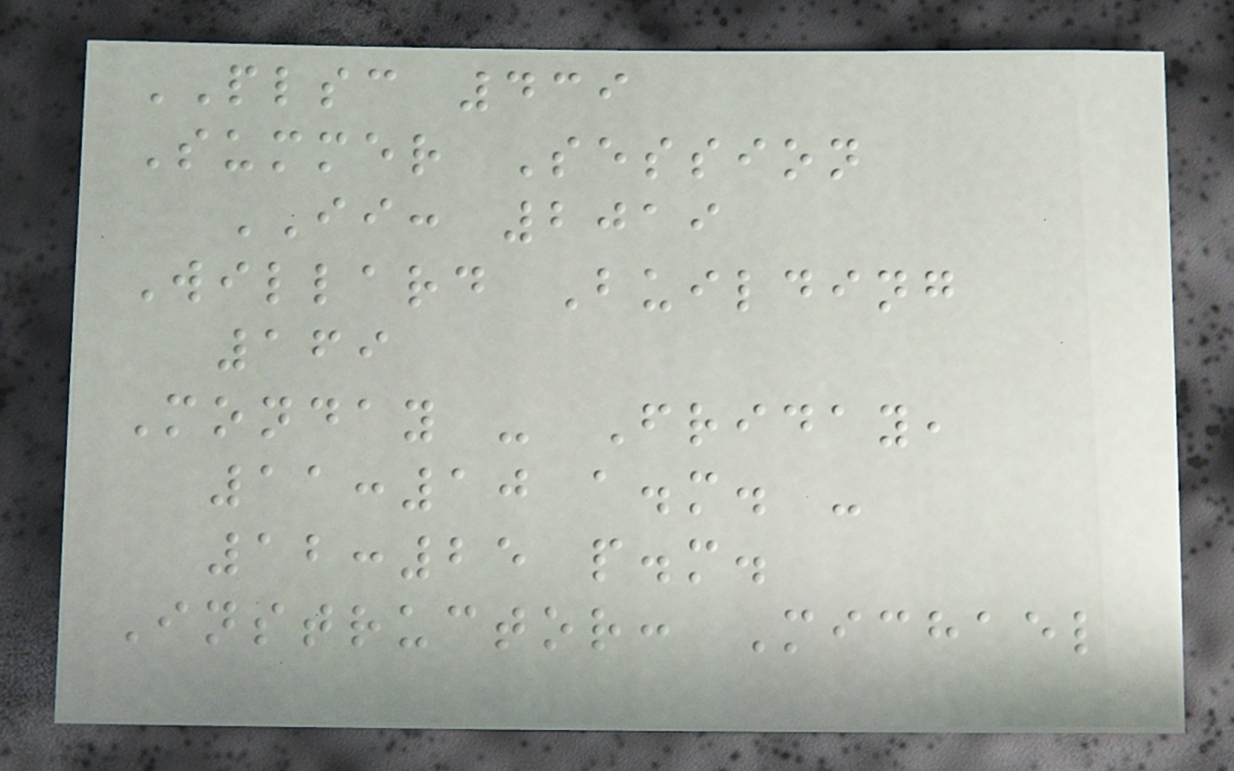PLSC 439
Summer Session
II: 2019
Willard Building
169
Monday - Friday,
11:10 a.m. -
12:25 p.m.
Instructor: Michael
